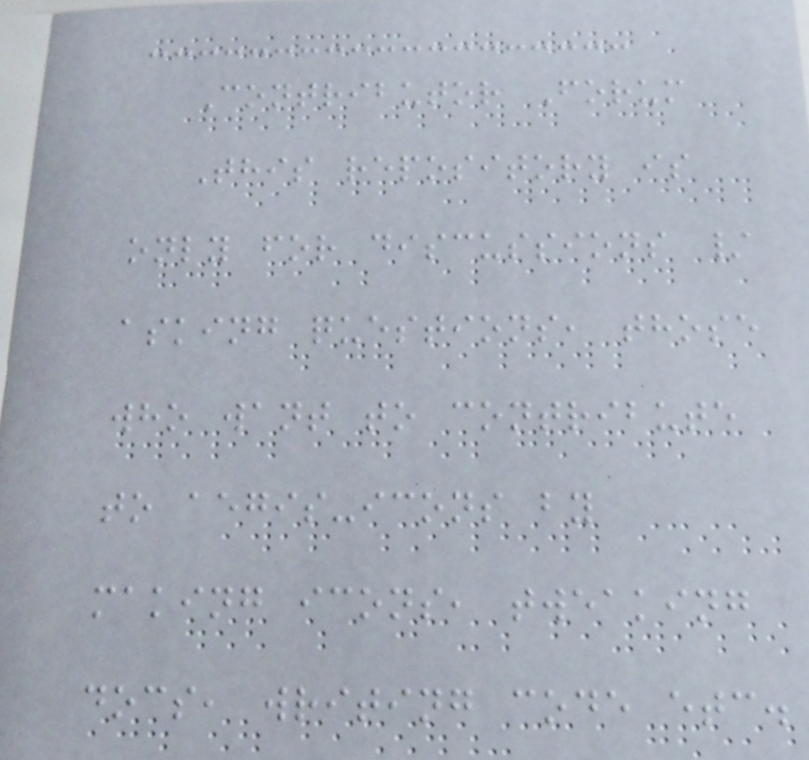Contributor Forum
This repository is
only for discussions /
asking questions, those
who want to contribute
to aegis-icons by
making icons, tweaking
docs, writing code etc.
